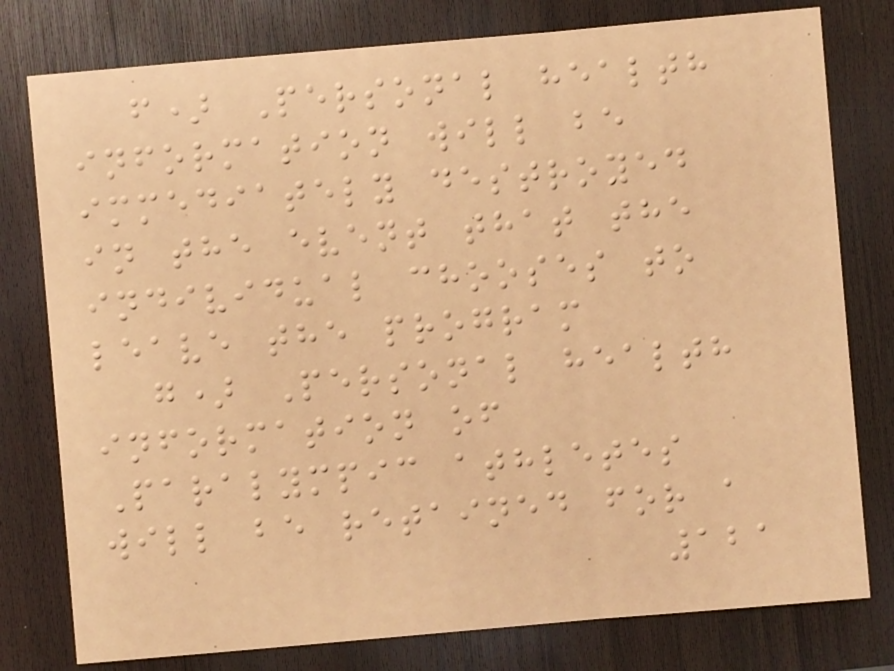f) Personal health
information will be
immediately destroyed
in the event that the
individual chooses to
leave the program
g) Personal health
information of
Paralympic athletes
will be retained for a
121
